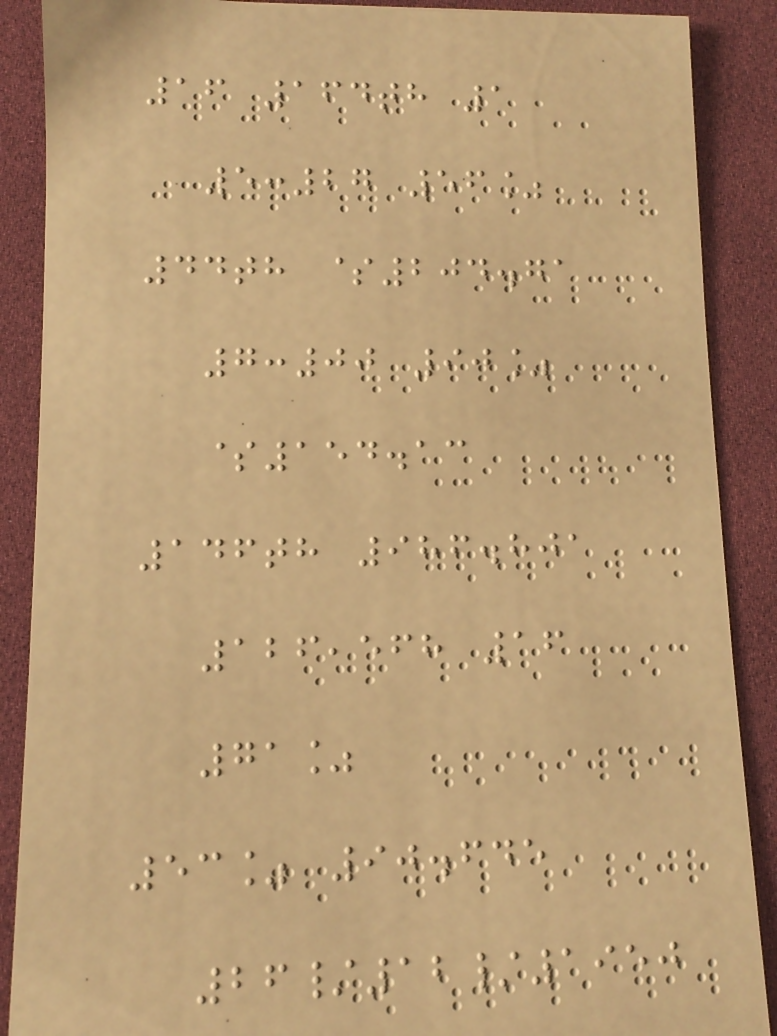16 164th 1
5:27 56%
44th $204.71
7:00 90%
$154.13
146th 986.801
126,568 16
71%
53% 90.645
26/12/1950
